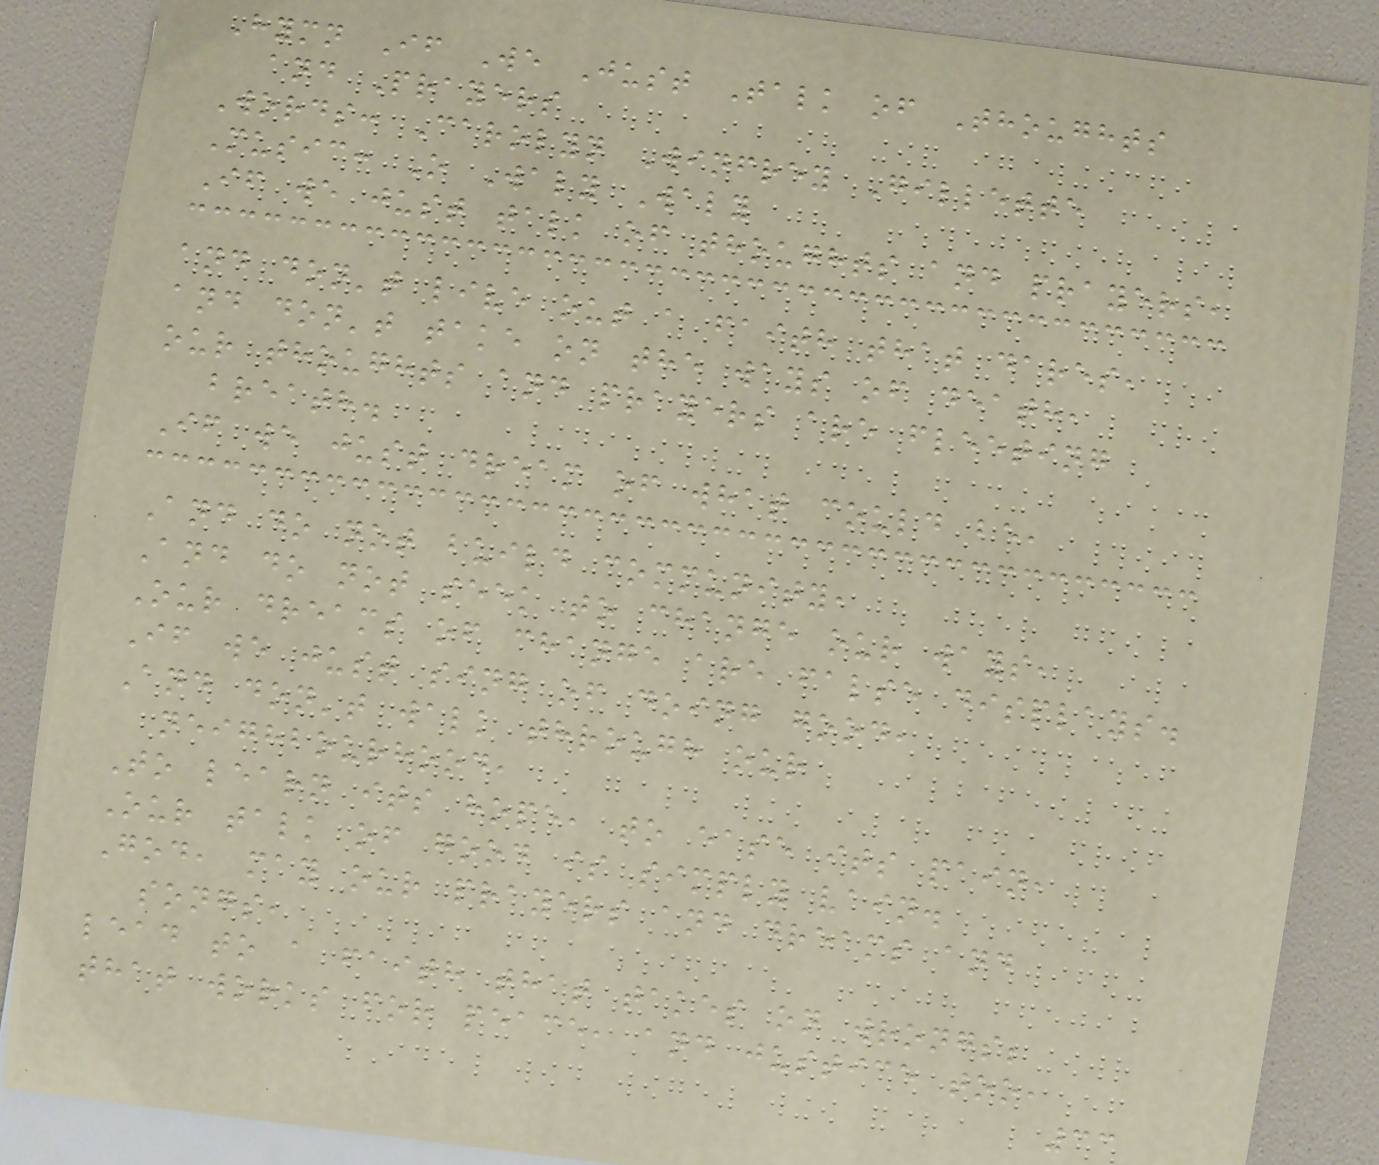Hymn If We Just Talk of Thoughts
and Prayers
Words: Carolyn Winfrey Gillette
Music: O Waly Waly
If we just talk of thoughts and prayers,
and don't live out a faith that dares,
and don't take on the ways of death,
our thoughts and prayers are fleeting
breath.
If we just dream of what could be,
And do not build community,
And do not seek to change our ways,
Our dreams of change are false displays.
If we just sing of doing good,
And don't walk through our
neighbourhood,
To learn its hope, to ease its pain,
Our talk of good is simply vain.
God, may our prayers and dreams and
songs,
lead to a faith that takes on wrongs;
that works for peace, and justice too,
33
